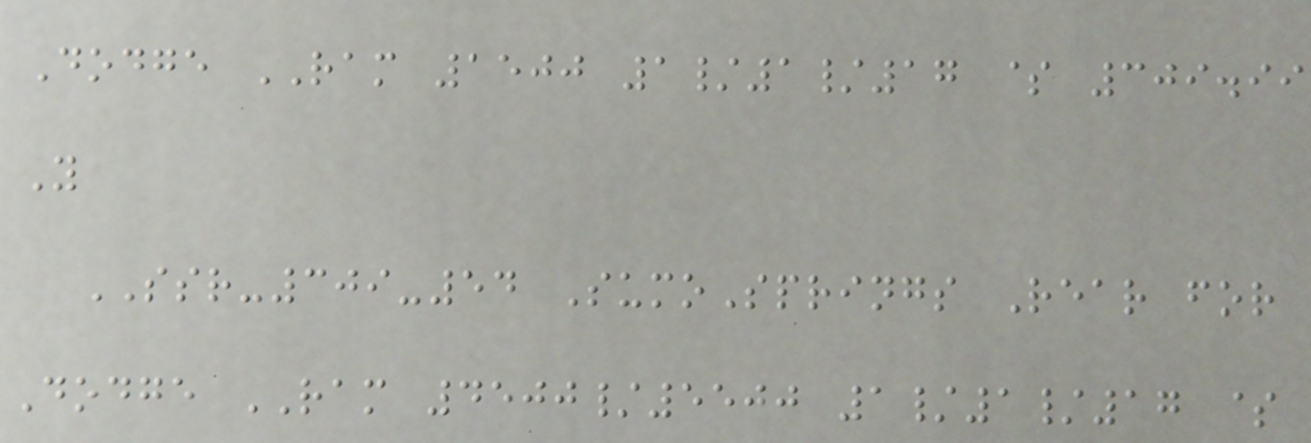Dodge RAM 1500 1/1/17 $ 309.99
Y
SSR-309-54 SumoSprings Rear for
Dodge RAM 4500/5500 1/1/17 $
